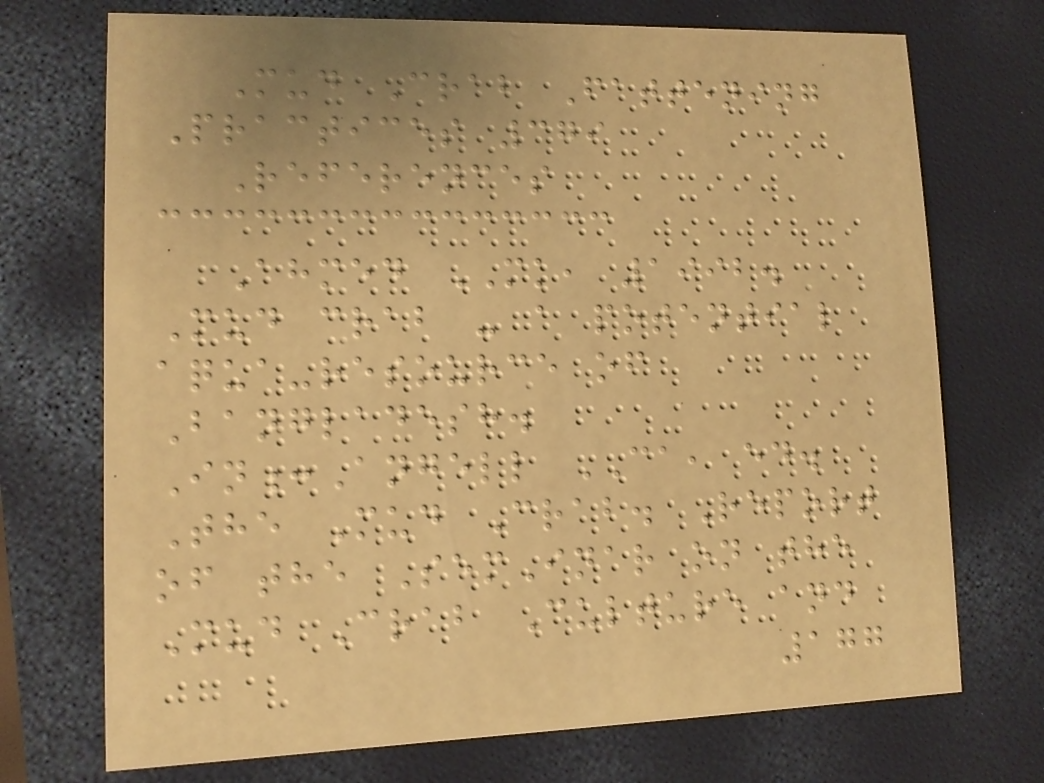Mud Crab Fattening
Practices 379
References
Ahmed MK, 1992.
Mud crab - a potential
aqua-resource of
Bangladesh.
In:Angell CA, ed.
The Mud Crab. Report
of the SemInar on the
Mud Crab Culture and
177
